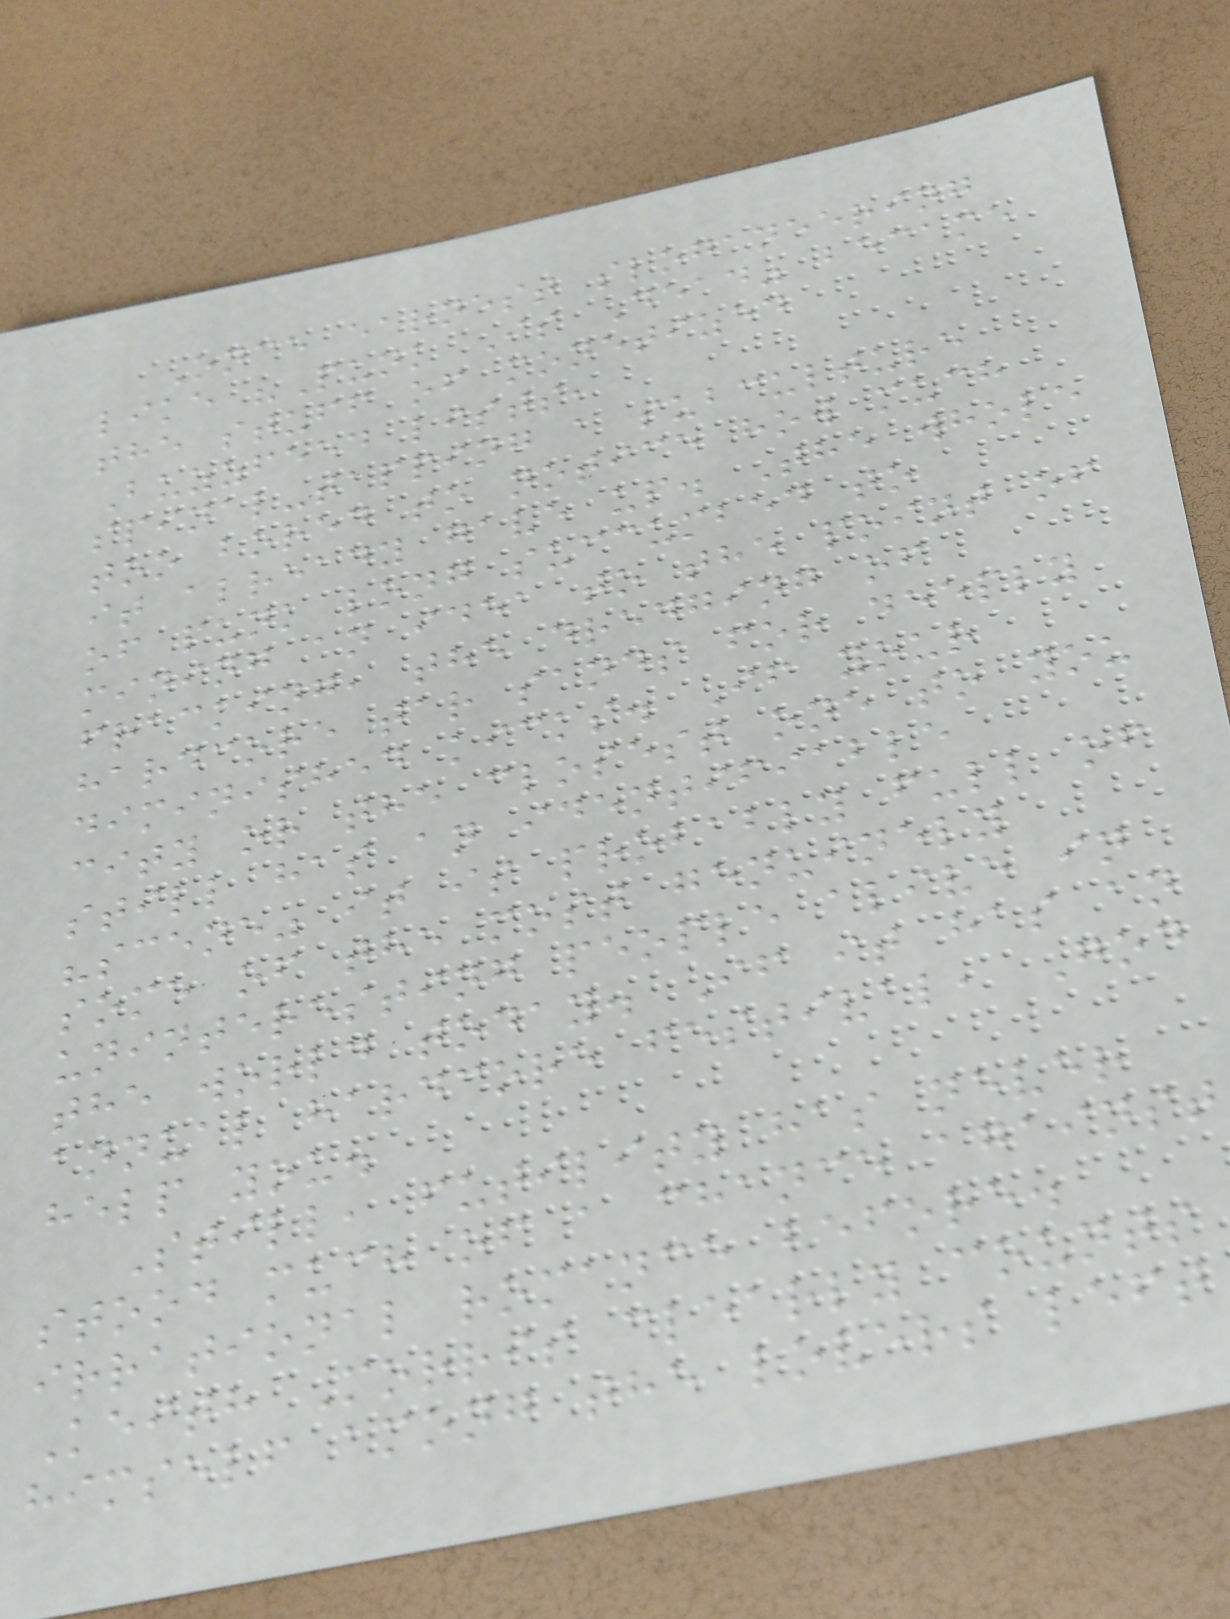Once earnest sloganeering
like "Punk Is Dead" became
the stuff of monetized
Buzzfeed lists,
spinal-tapping a subculture
too bored to notice how much
it already gave up. The whole
of punk long succumbed to
mining an idea to the point of
fracking, the dredging of
hardcore tar sands for deeply
diminished kicks. If your
city or the closest one to you
still has an identifiable
"scene" it is probably full of
some of the most genuinely
uninteresting people alive in
the world today. If it has an
annual hardcore festival, God
help you.
Still, futility has never
stood much of a chance against
irrational romance before.
Keith Morris clearly counts
himself among the lovers left
